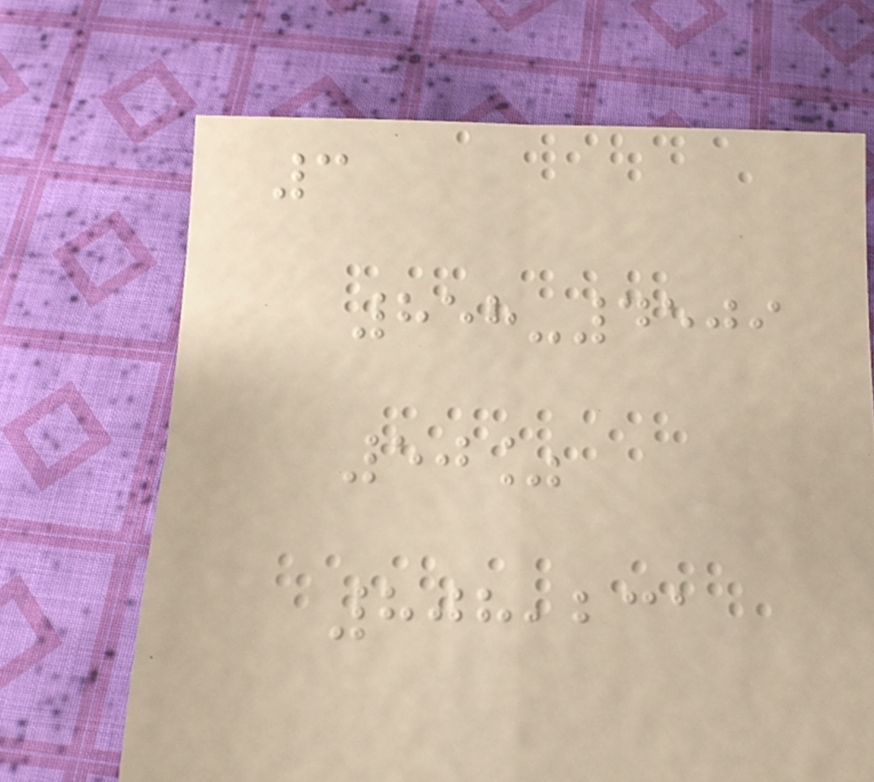3
858-4509
50%
808,231
